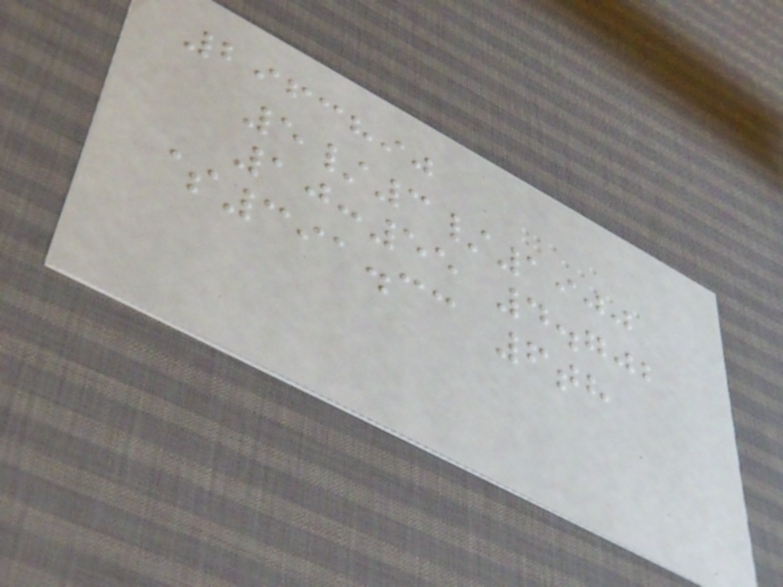2963890
5/3/1900
10:55 4.702
$391.33 6th
